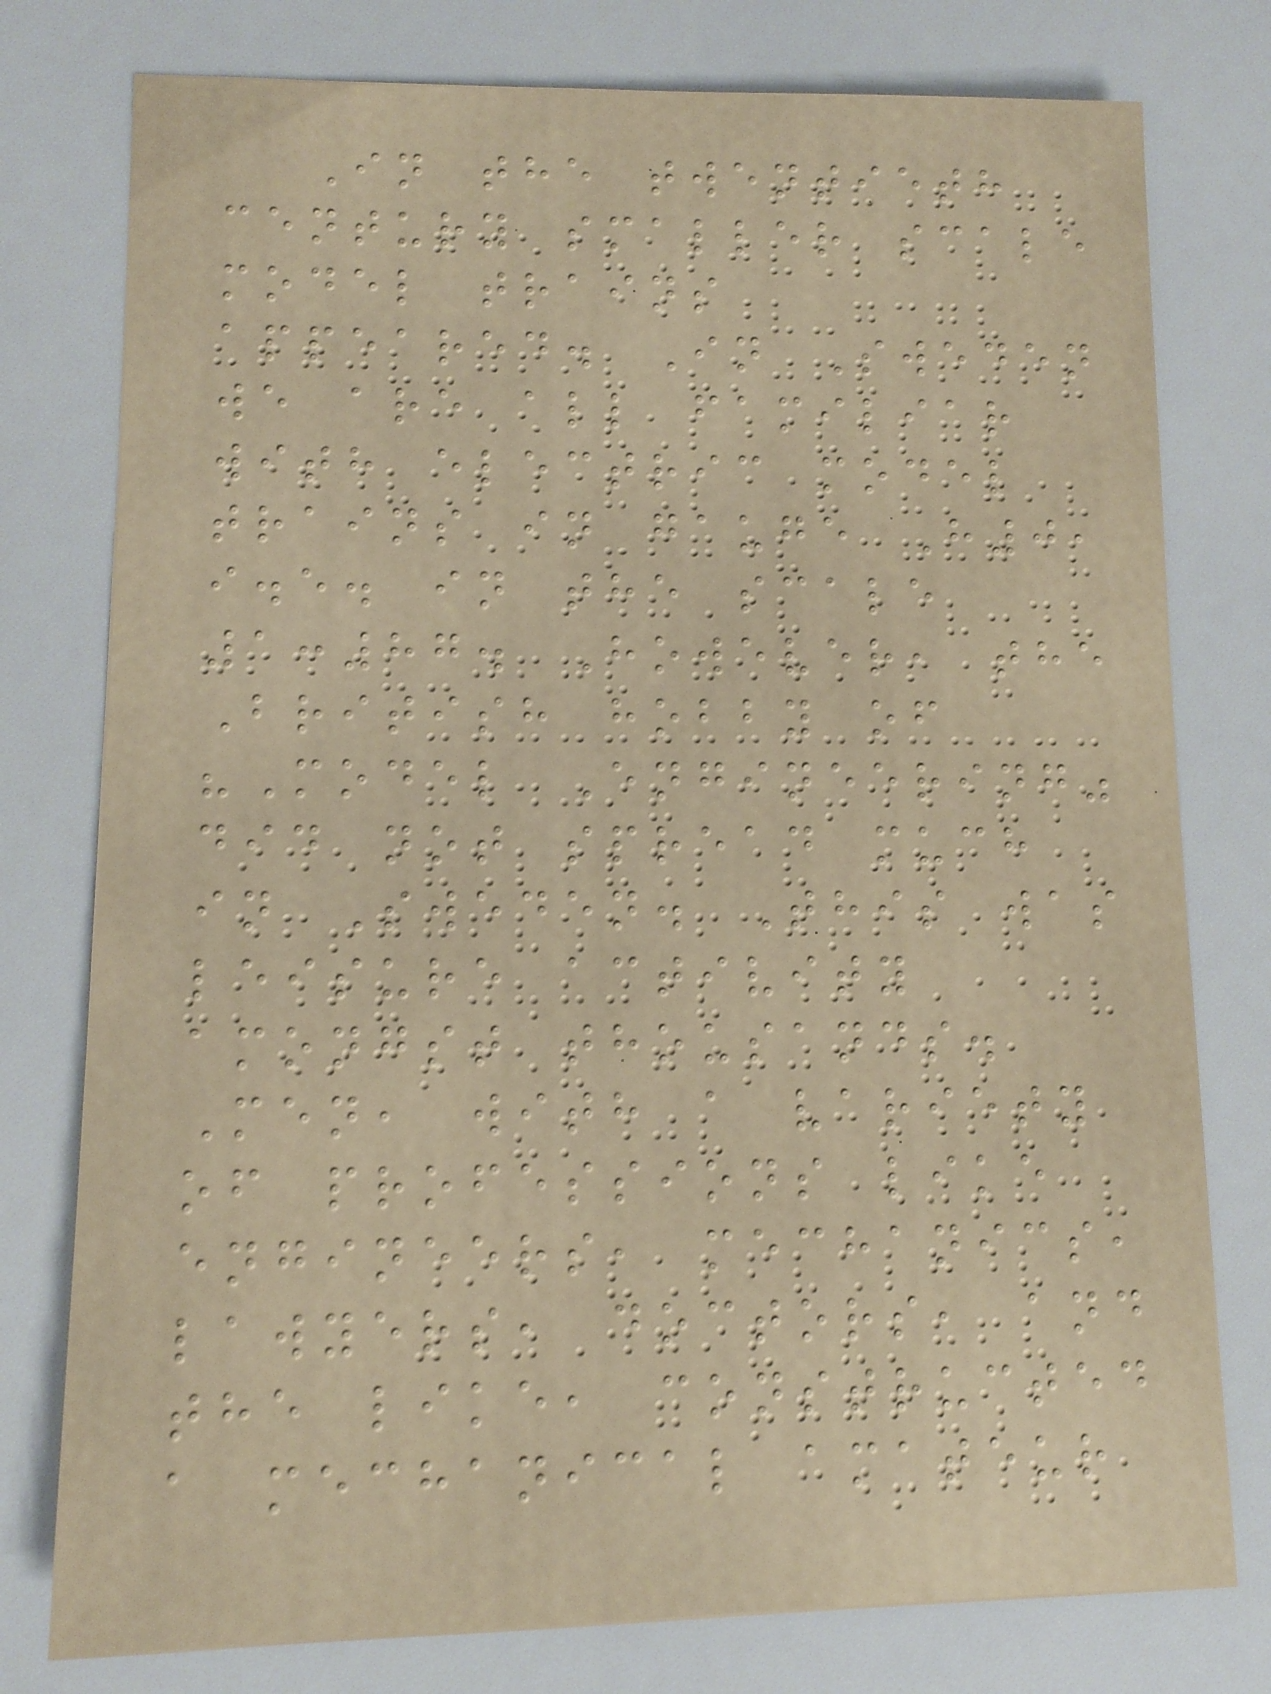In the twentieth
century smaller scale
model trains
appeared. In Sweden
we are all familiar
with electric model
trains in gauge H0,
i.e. in the scale
1:87. However, the
British hobby of
"Model Engineering"
did not spread much
in Sweden. This was
leisure activity
amongst thousands.
Men, with a variety
of professions like
engineers, mechanics,
lawyers, doctors, and
the like, constructed
a mechanical amateur
